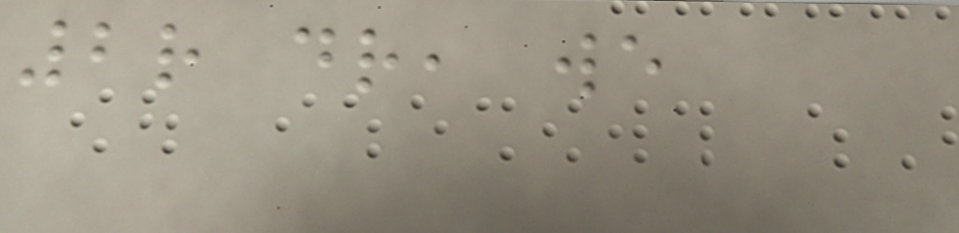2r dr, we
